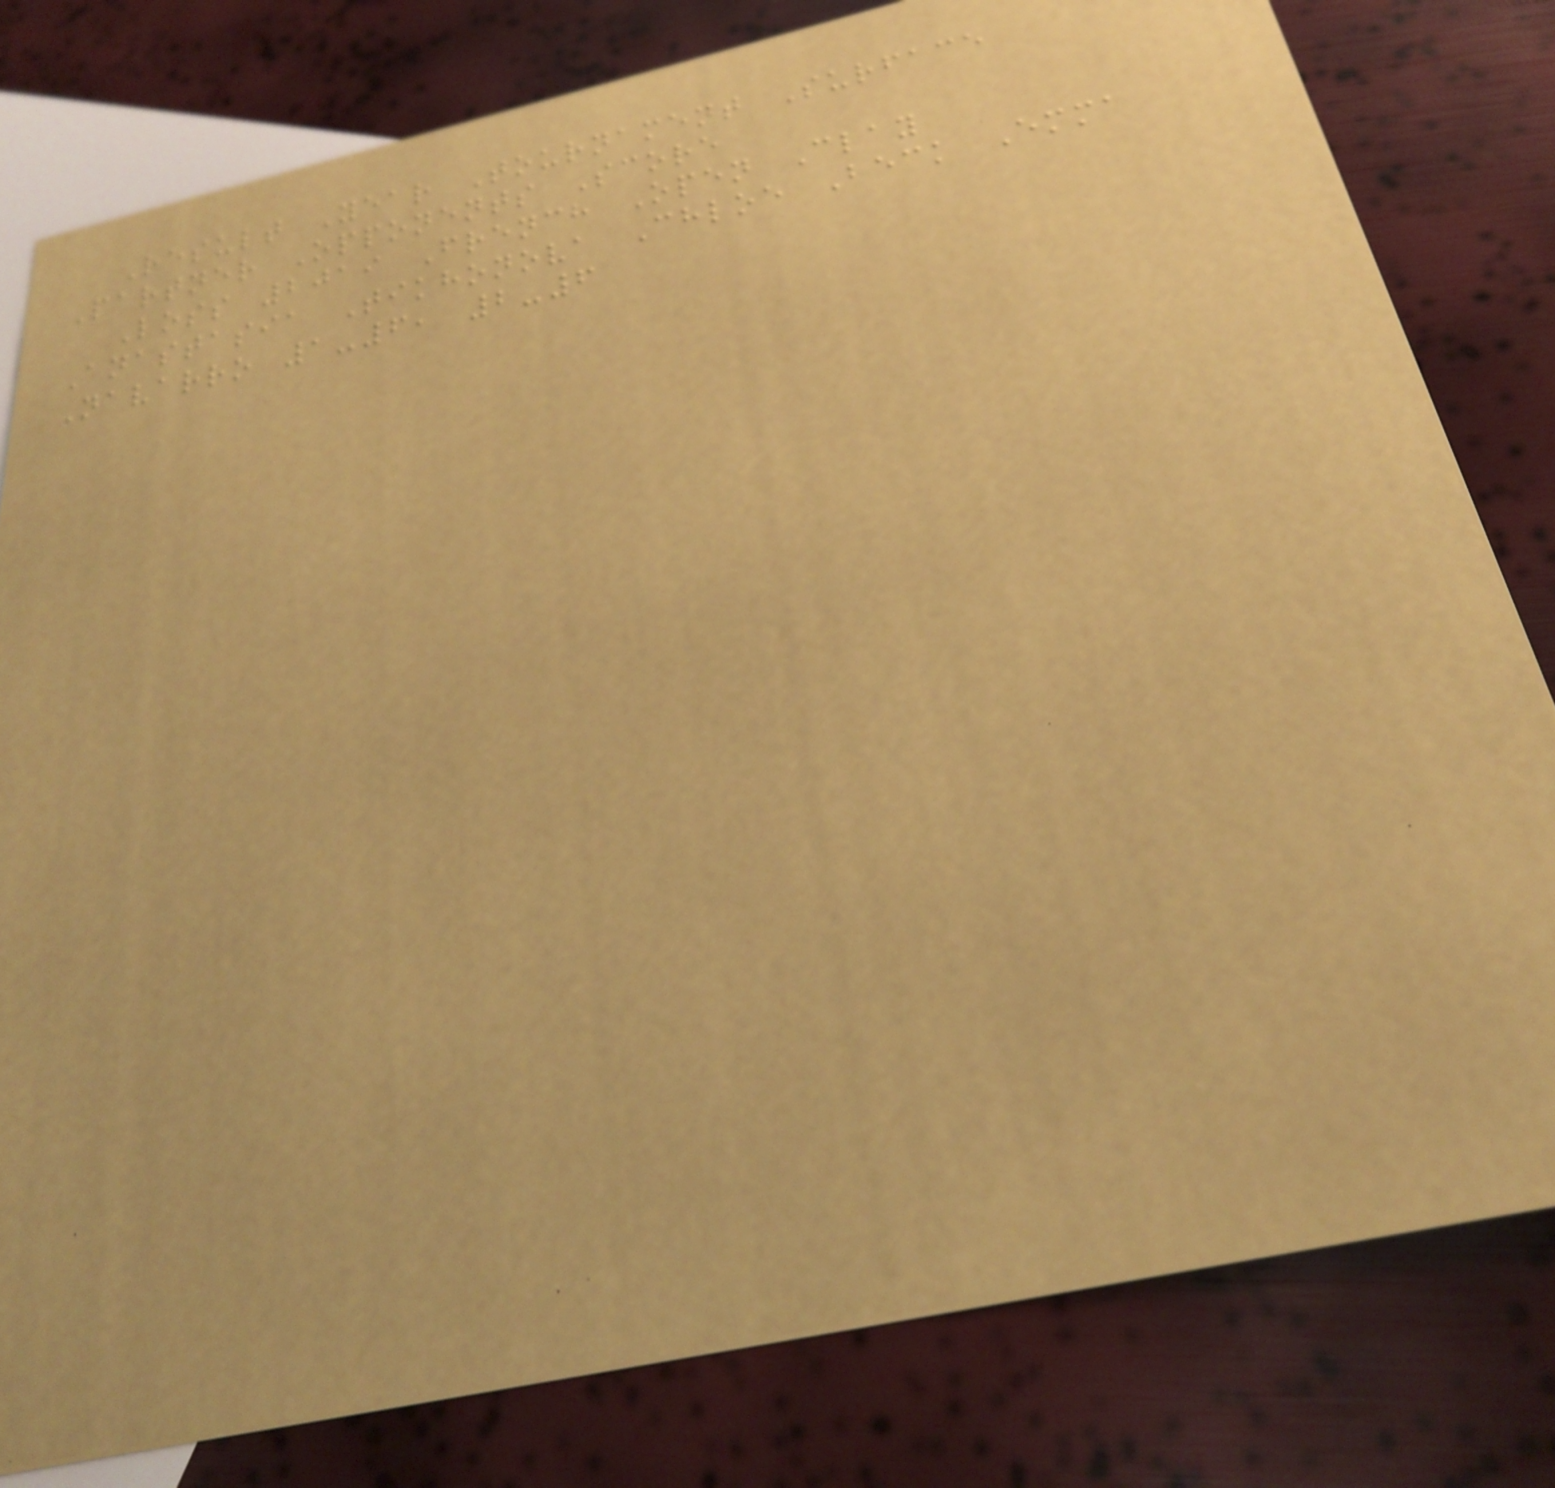Result Year Tournament Surface
Partner Opponents Score
Loss 2019 French Open Clay
Anastasia Tikhonova Chloe Beck Emma
Navarro 1-6, 2-6
